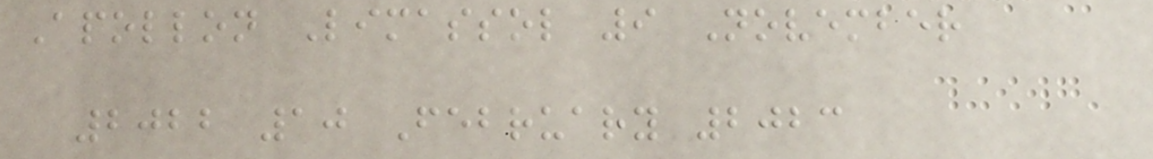Apollon Limassol 9 November
2022 10 February 2023
